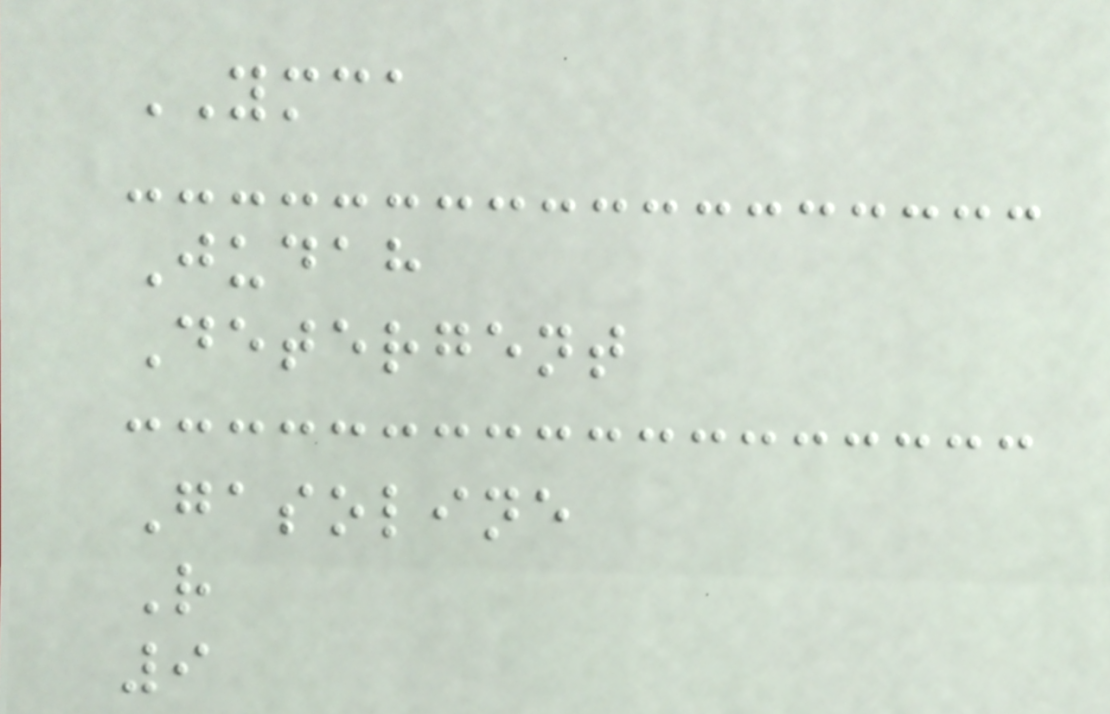YMCA
Judah
Detergent
Gasoline
R
9
